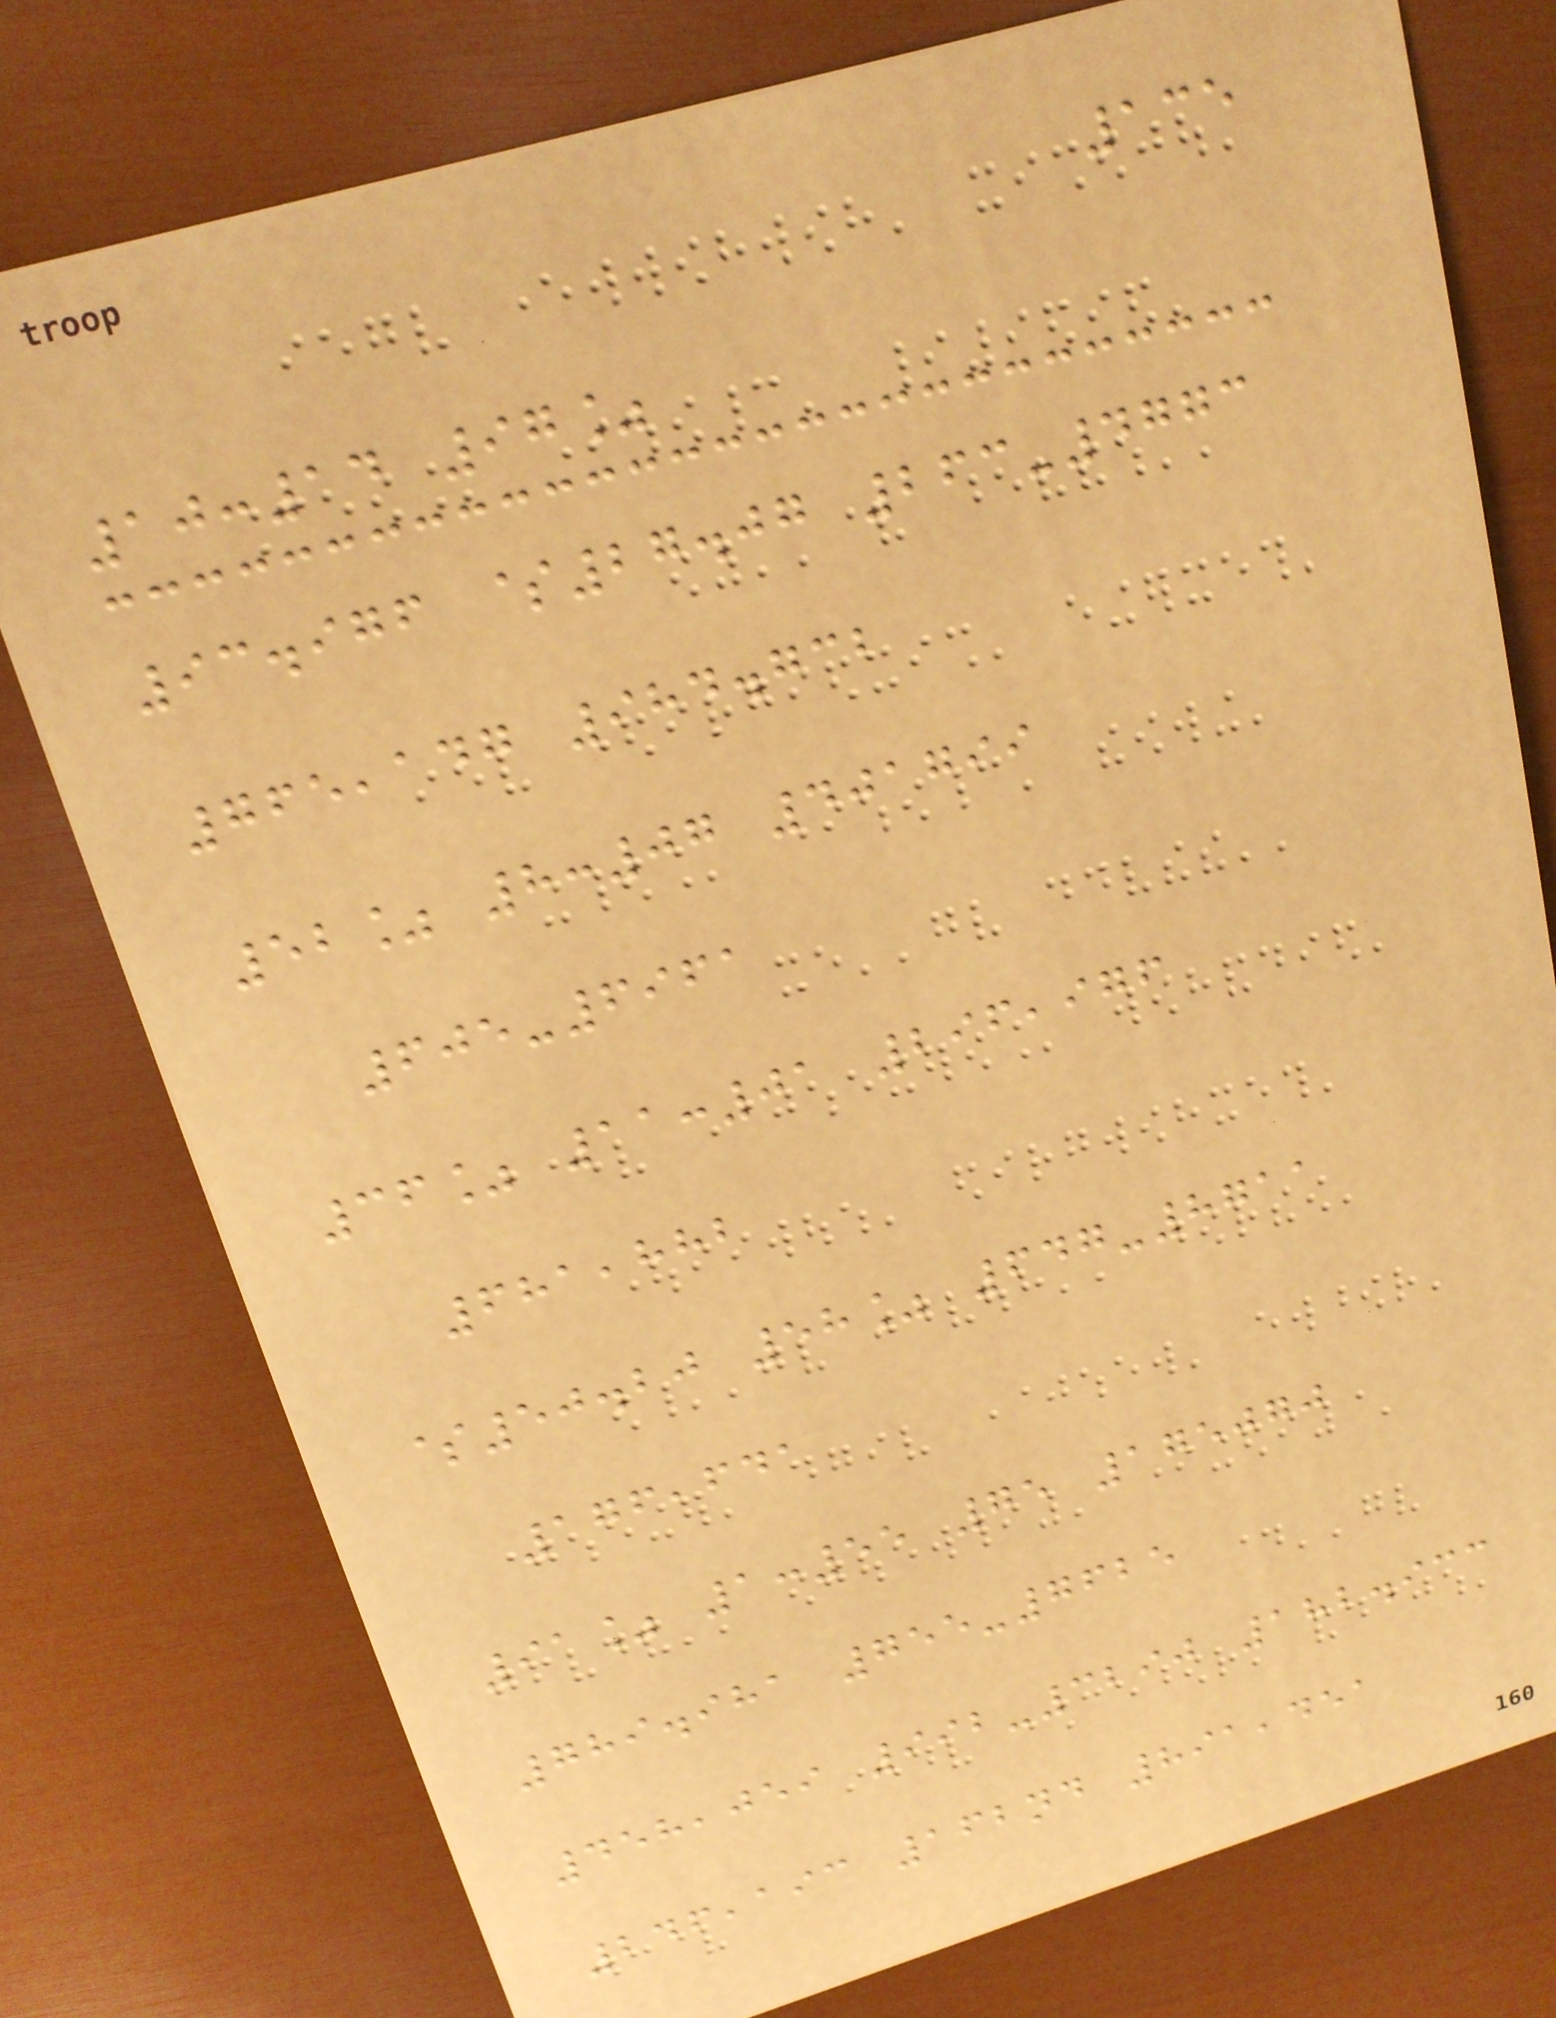135
10:14 97%
93.976 $27.07 263-4773
765,147 984.732
52% 8:07 401799
605-6961
36% 11:01 296,976
681,882
$50.20 58% 647-8711
176,641
91% 1:55 75 175070
789.981 755-7625
458,059 992-3290 182.933
246,193 162nd 891,451
